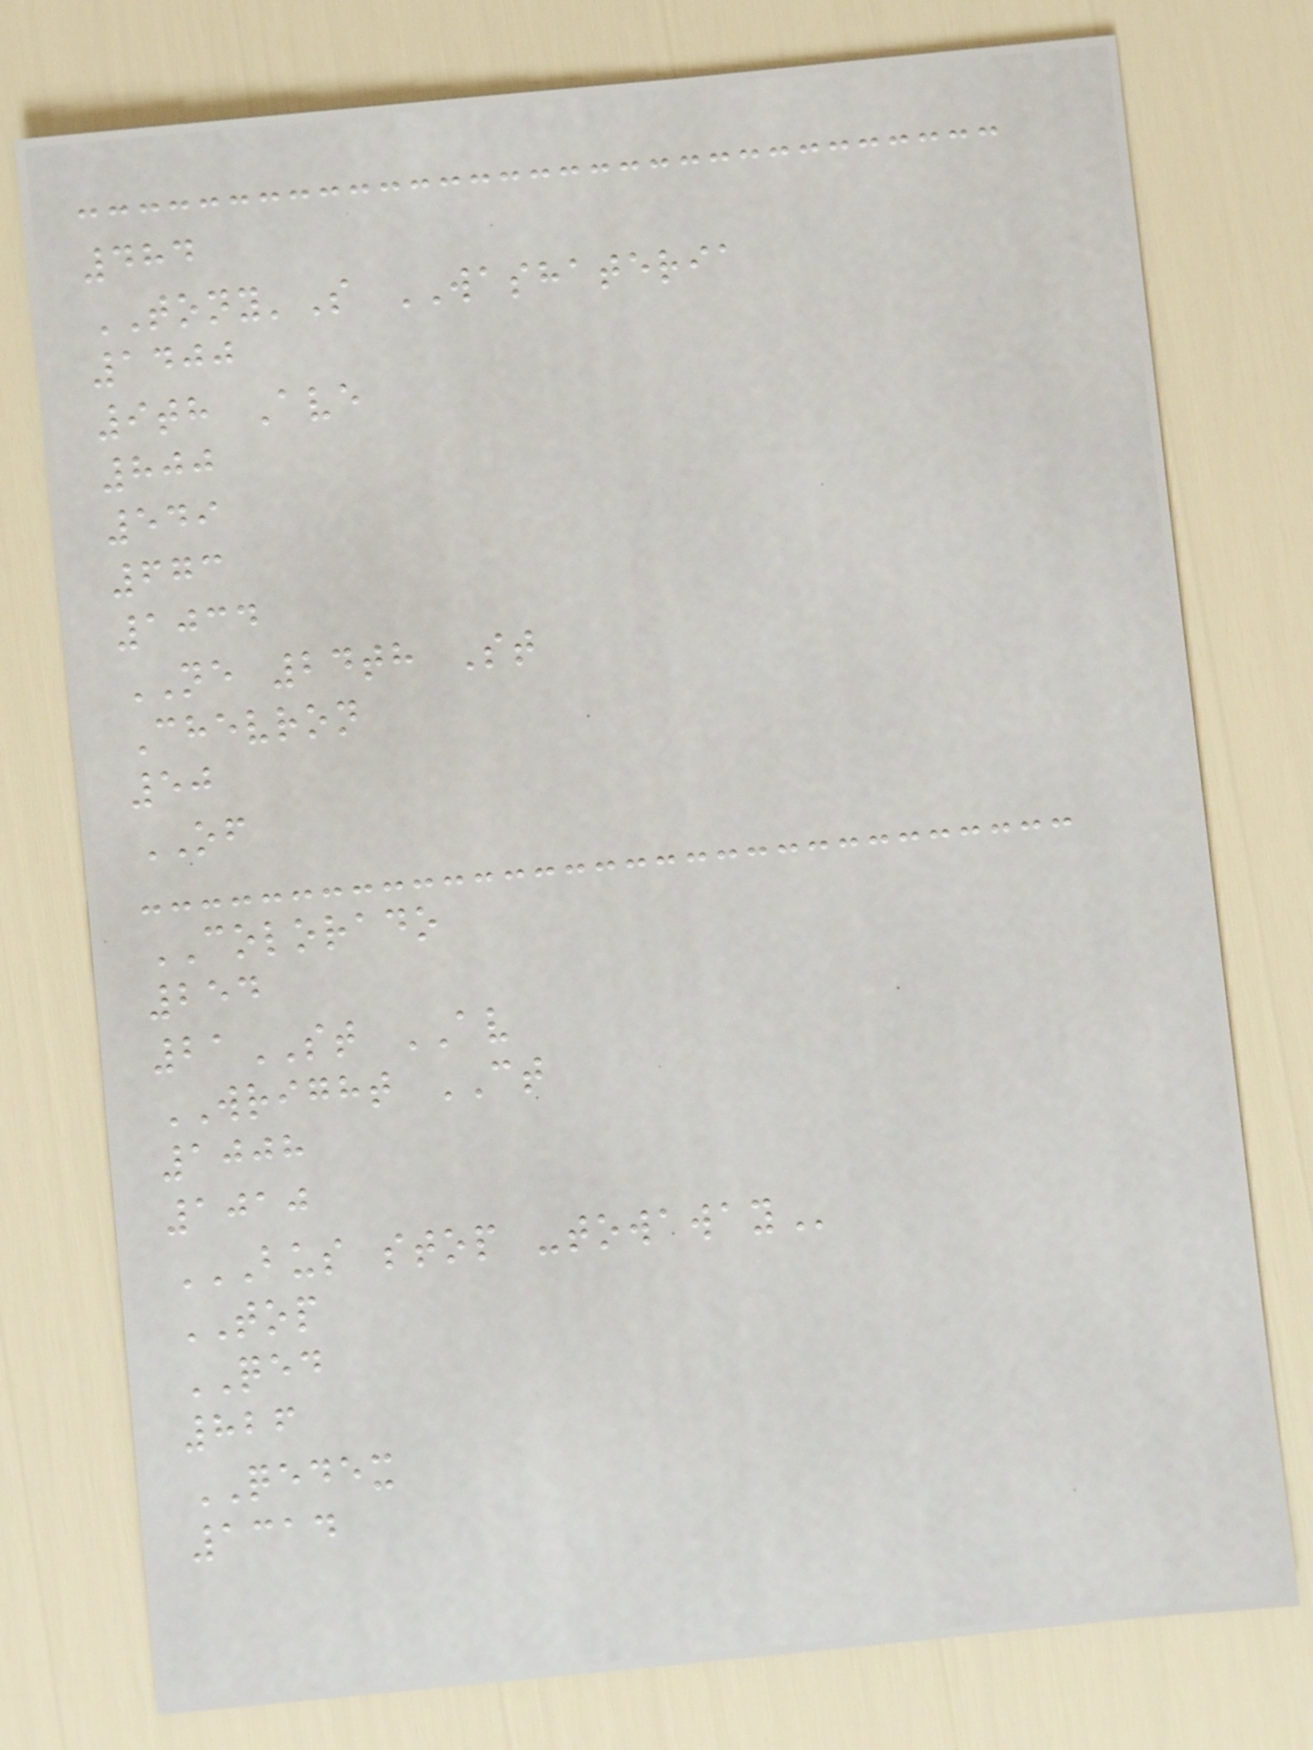484
TONY'S WASHATERIA
1400
9th Ave
800
549
673
1034
NE 24th St
Chevron
50
OF
COLORADO
254
21ST AV
WRIGHT CT
1008
1010
BUS STOP -TOWAWAY
TOP
QED
826
QEDEX
1314
